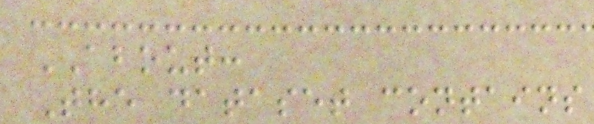ABOUT:
The dataset contains
